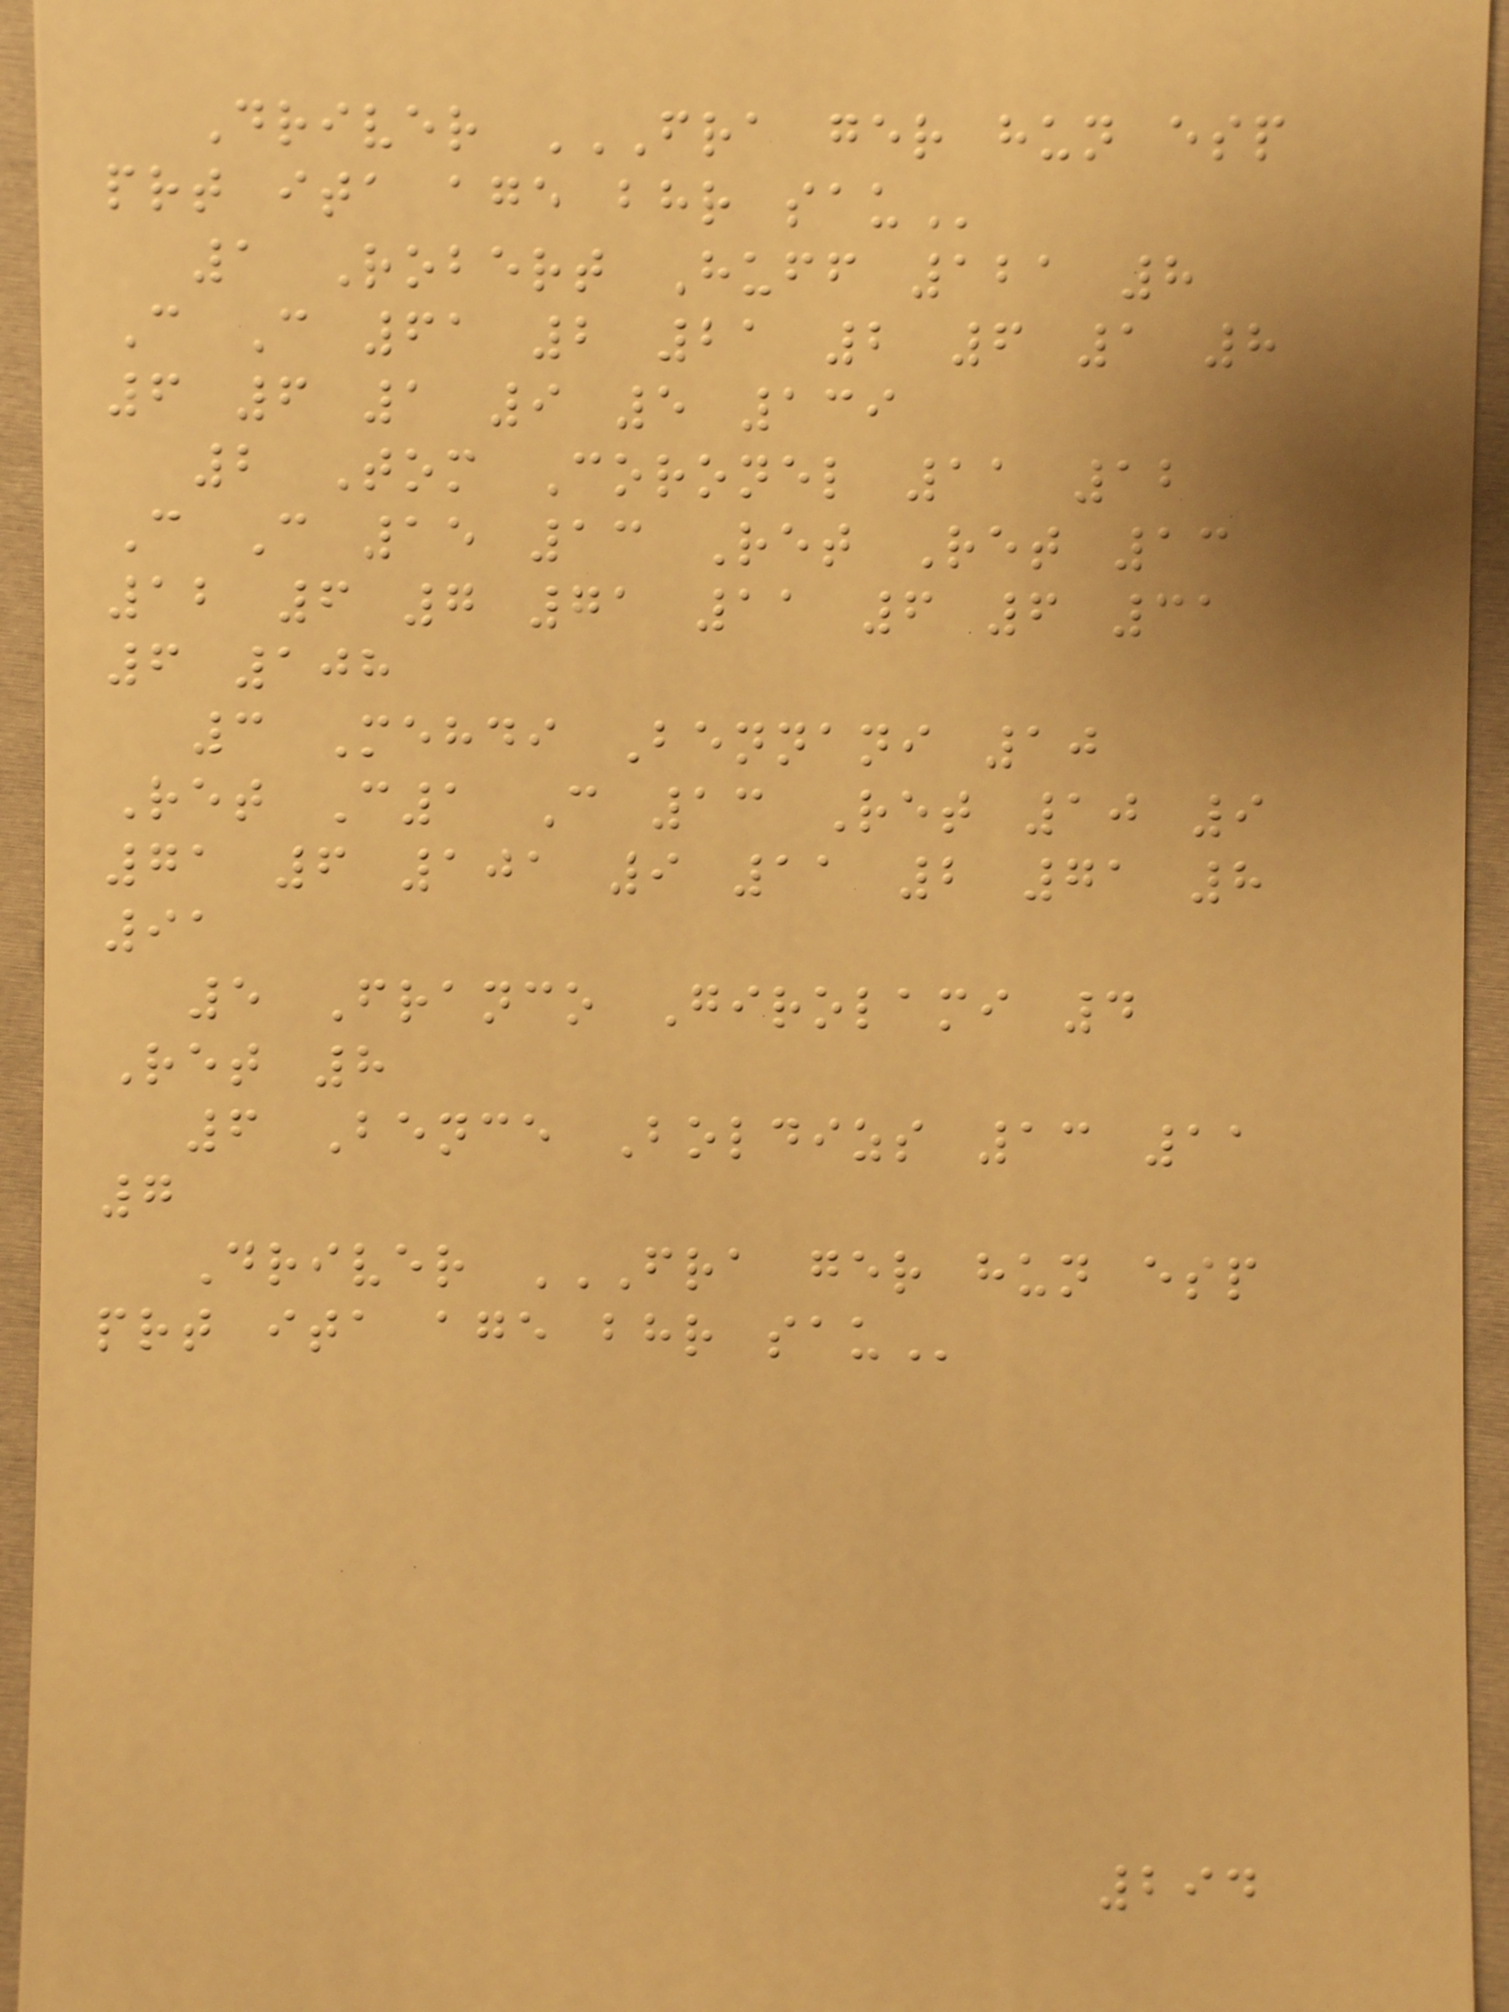Driver FRA GER HUN ESP
PRT ITA AGE BHR SAU
1 Robert Huff 121 8
C C 61 2 21 2 6 1 8
6 6 1 9 5 139
2 Tom Coronel 11 12
C C 15 13 Ret Ret 13
12 6 7 71 11 6 6 31
6 108
3 Mehdi Bennani 10
Ret C1 C 13 Ret 10 9
71 6 101 9 11 2 71 8
91
5 Franco Girolami 4
Ret 8
6 Bence Boldizs 13 11
7
Driver FRA GER HUN ESP
PRT ITA AGE BHR SAU
294
